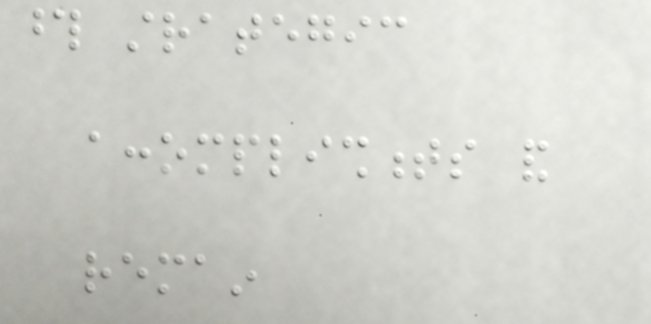those strategic
accomplishments and
remain
